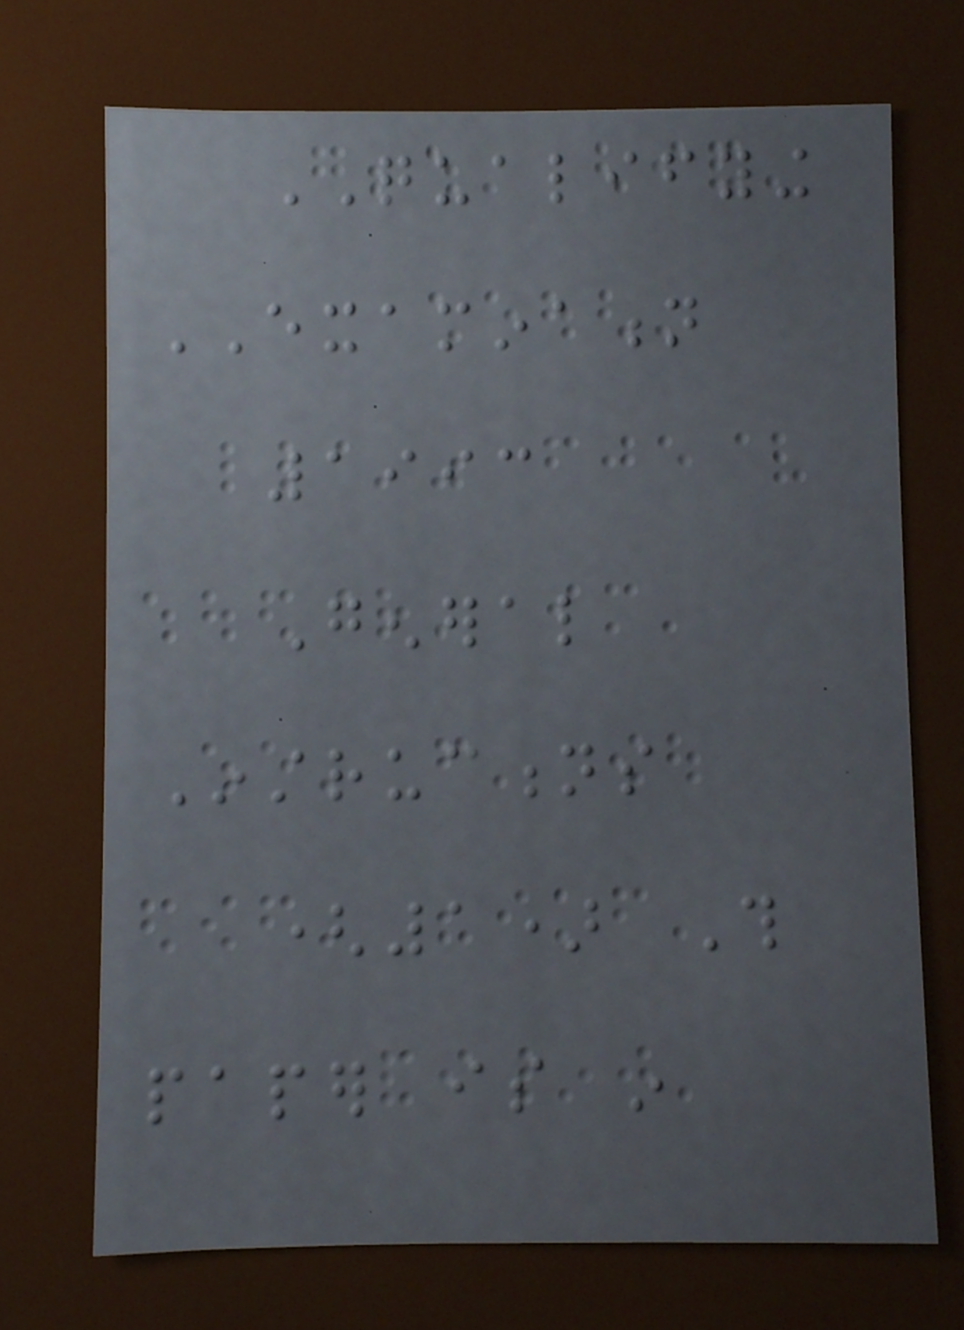QUALIFYING
EXAMINATION
1993
General
Instructions
(1) This
paper is in
